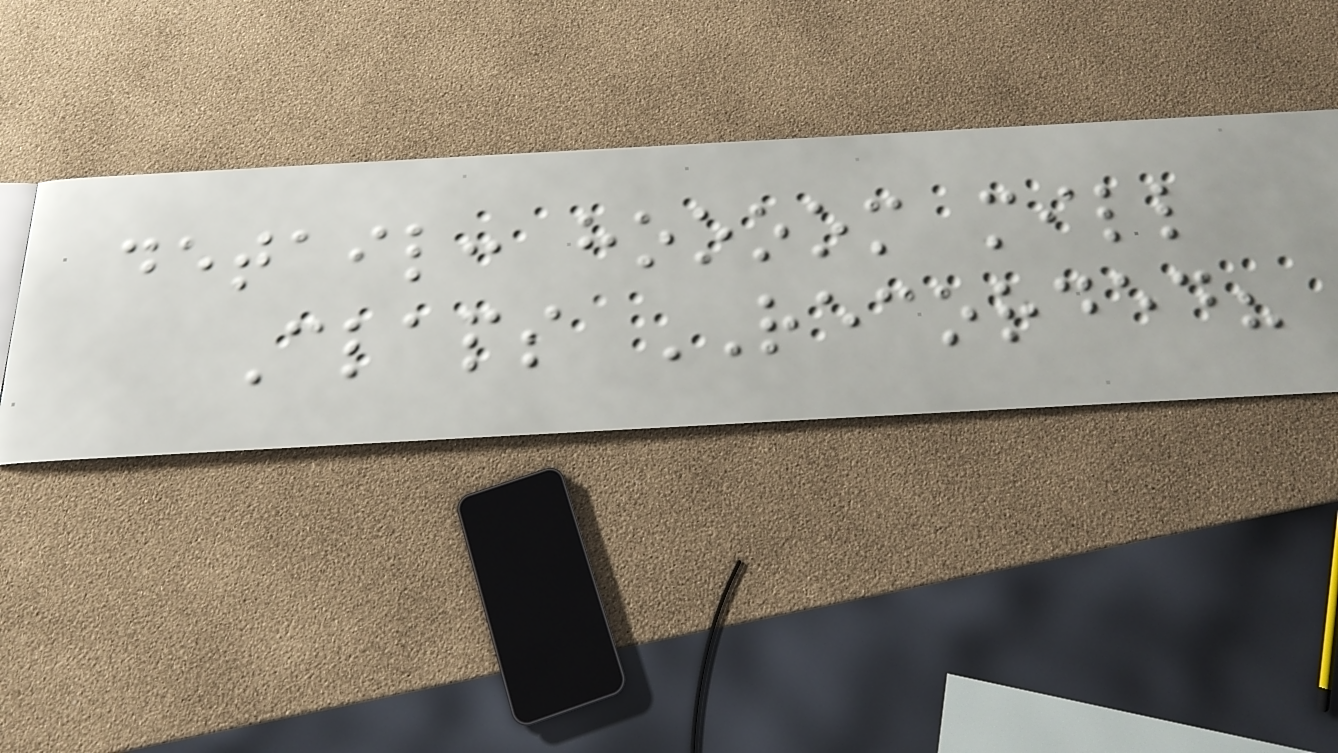detail: hoooom mill
Claps RECORDED?
